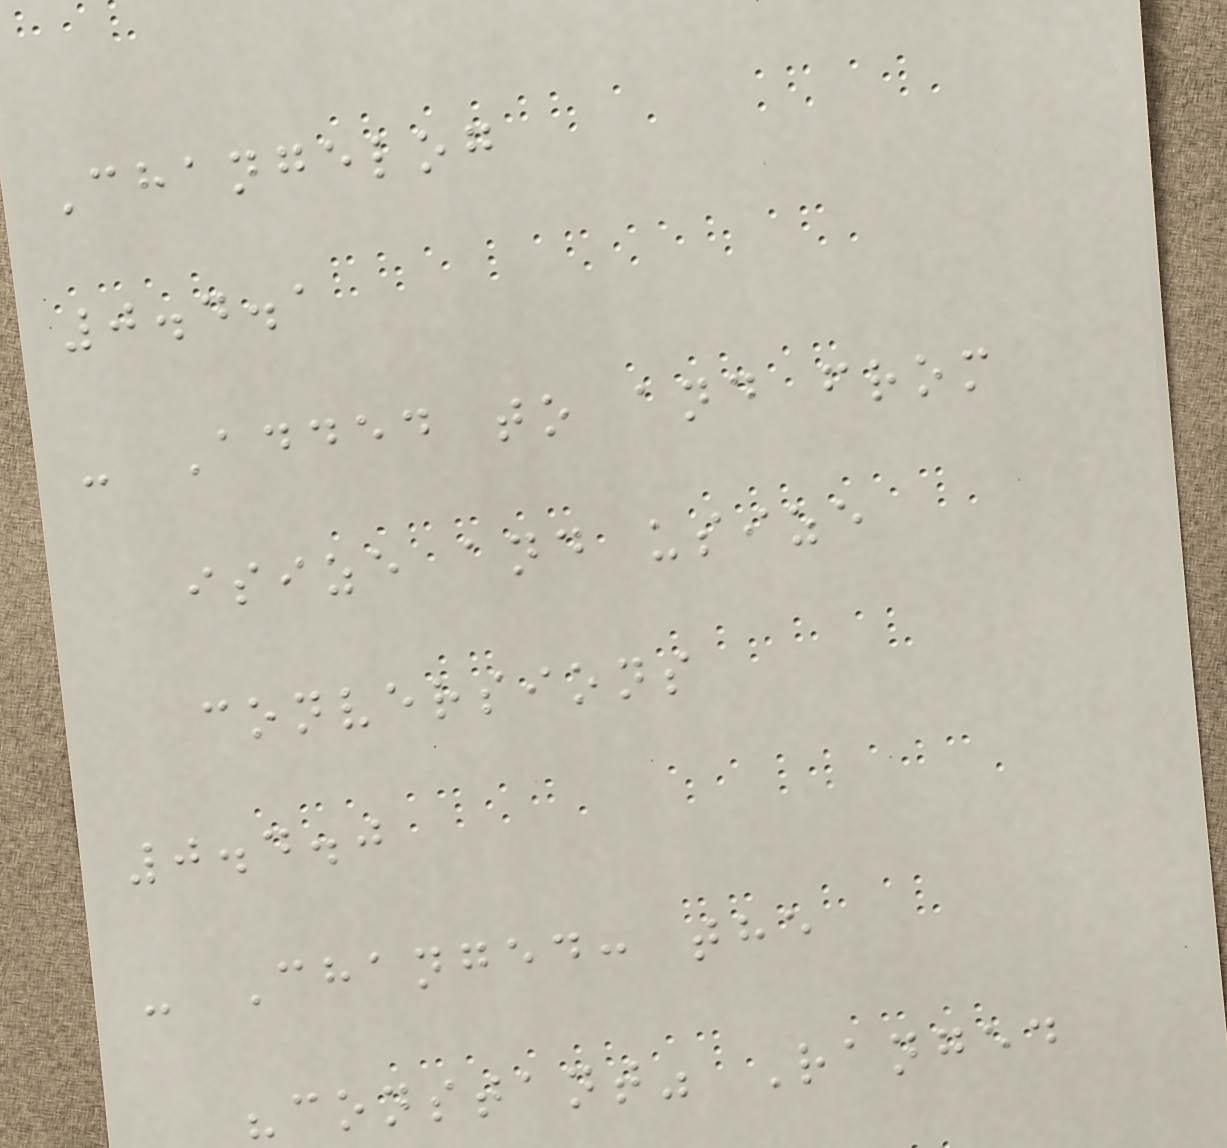Changelog
0.4.1
- Added to and from
isize and usize
conversions
0.4.0
- Changed: the
"constant" Ranged
